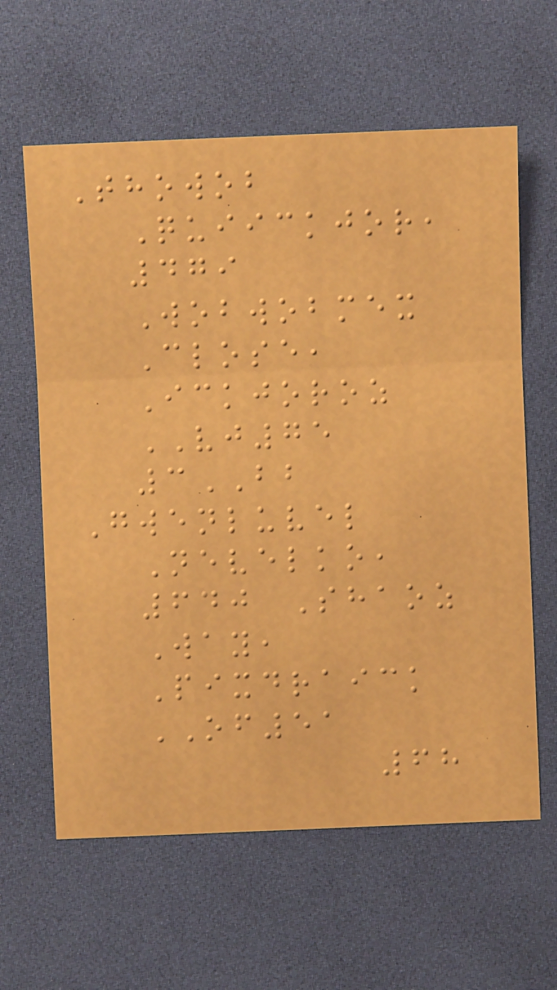Thowob
Quiickjor,
479
Wobwobmex
Close,
Ickjoroz
VJ75
3BB
Gwenluvel
Nevelko,
640 Shaoz
Way,
Pixdraick
OF51
68
